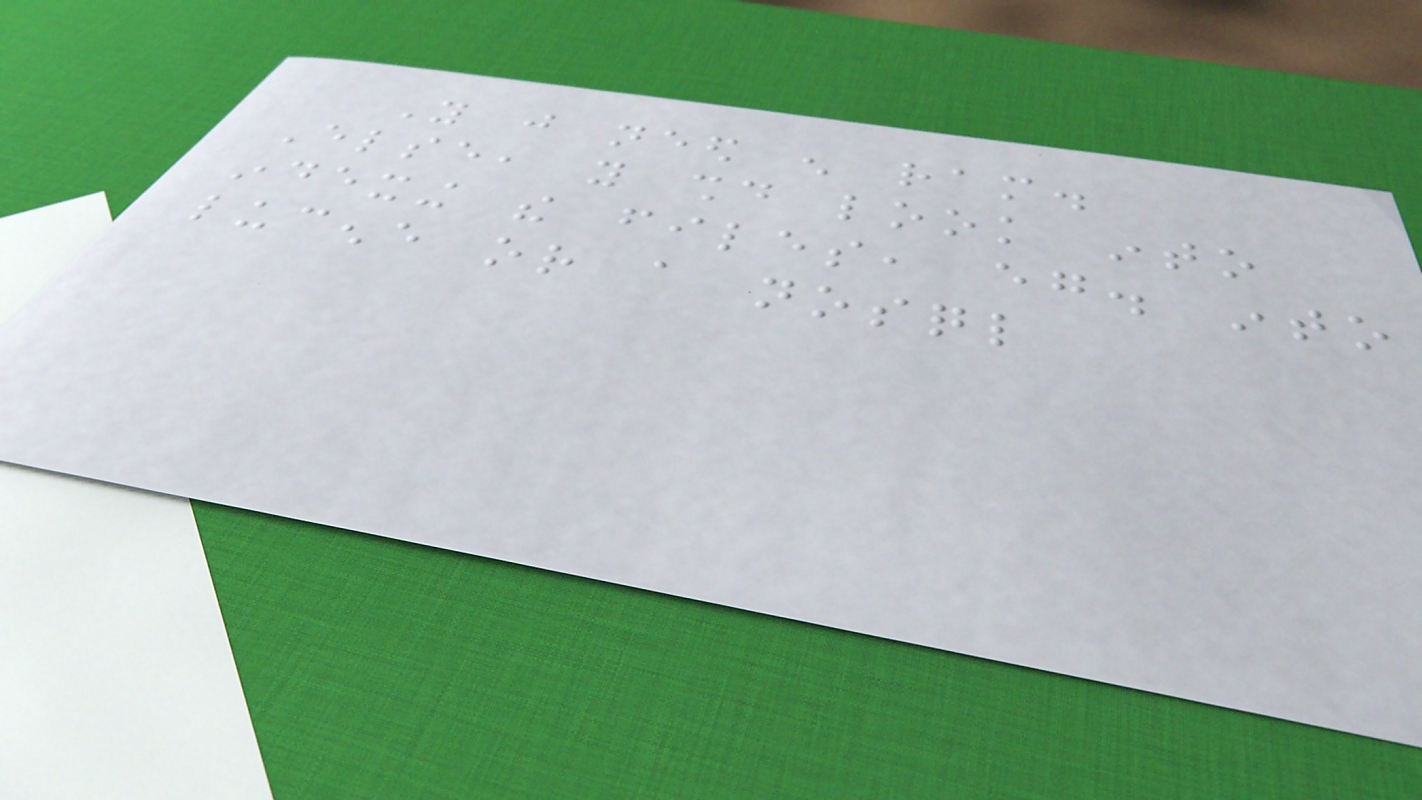You just need enough ram.
Else, you should look into
indexing the files, eg. into
lucene or a nosql
